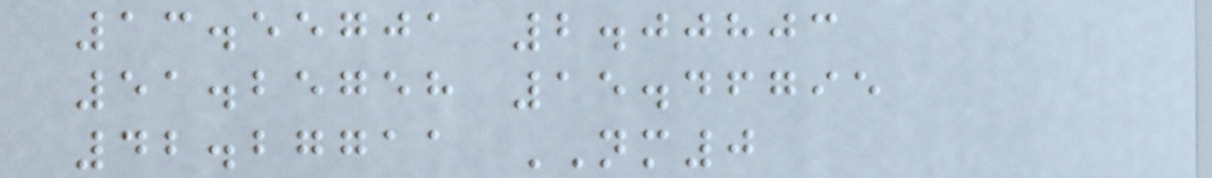13.55701 2.00803
51.25758 15.46795
42.27711 NM0
